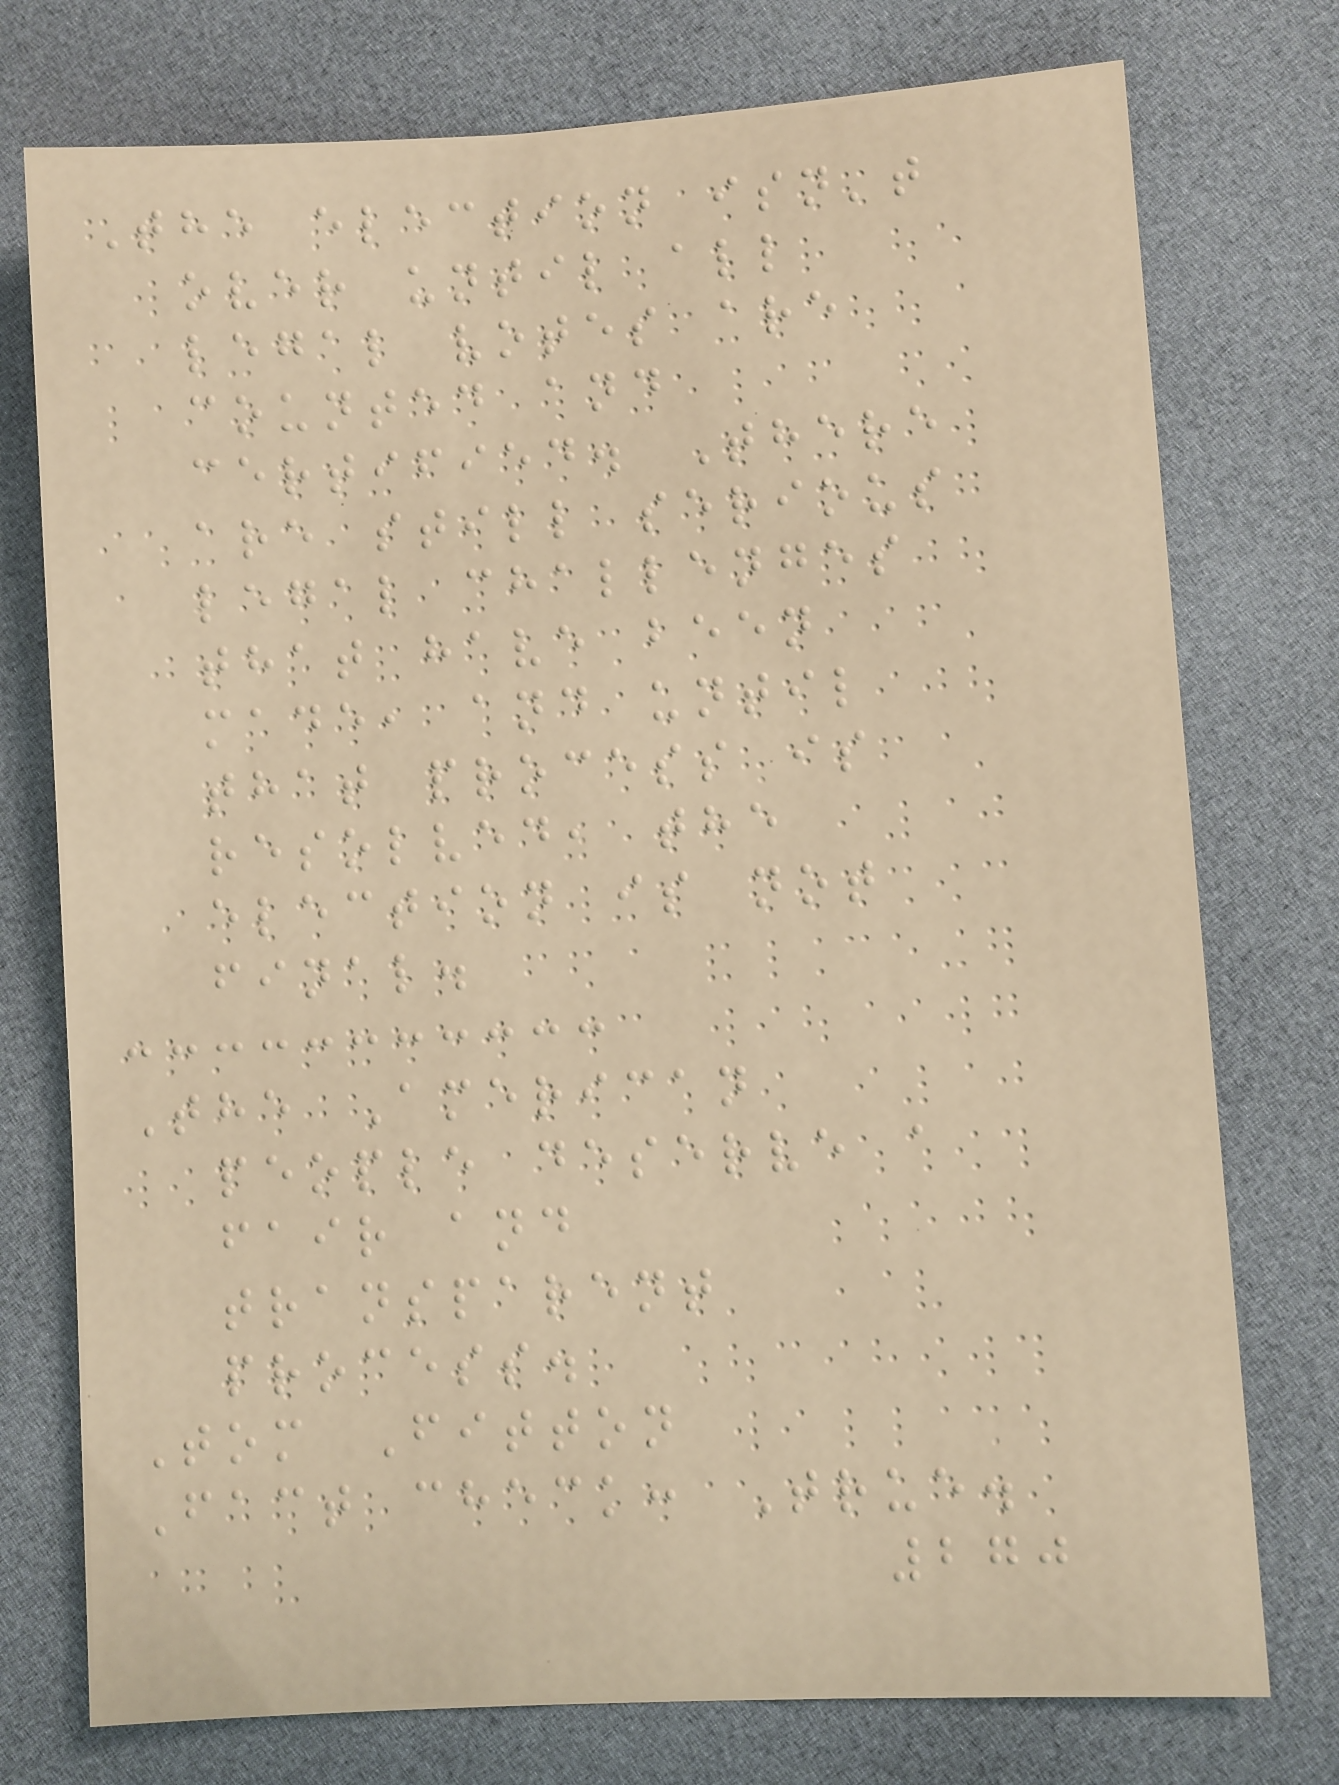The election isn't
over until all
legal votes are
counted and
certified. There
are still serious
legal challenges
that have been
made, and until
that process is
resolved, the
election is not
final.
The American
people deserve a
fair and
transparent
process.
Tom Fitton
Fact check: True.
270
